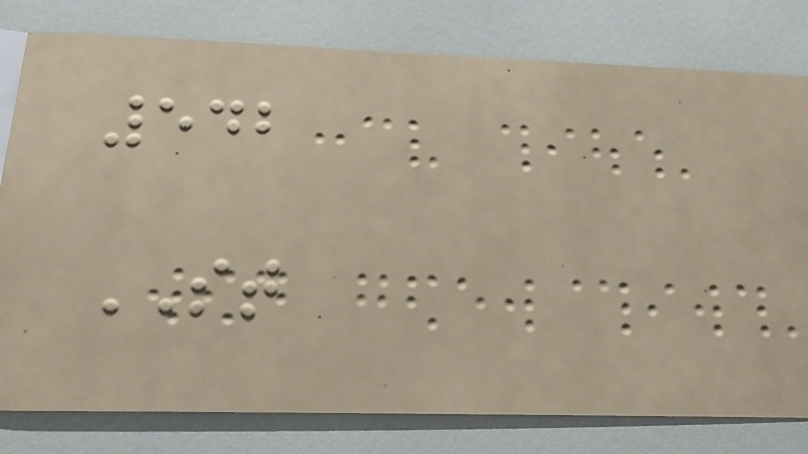542
ST
